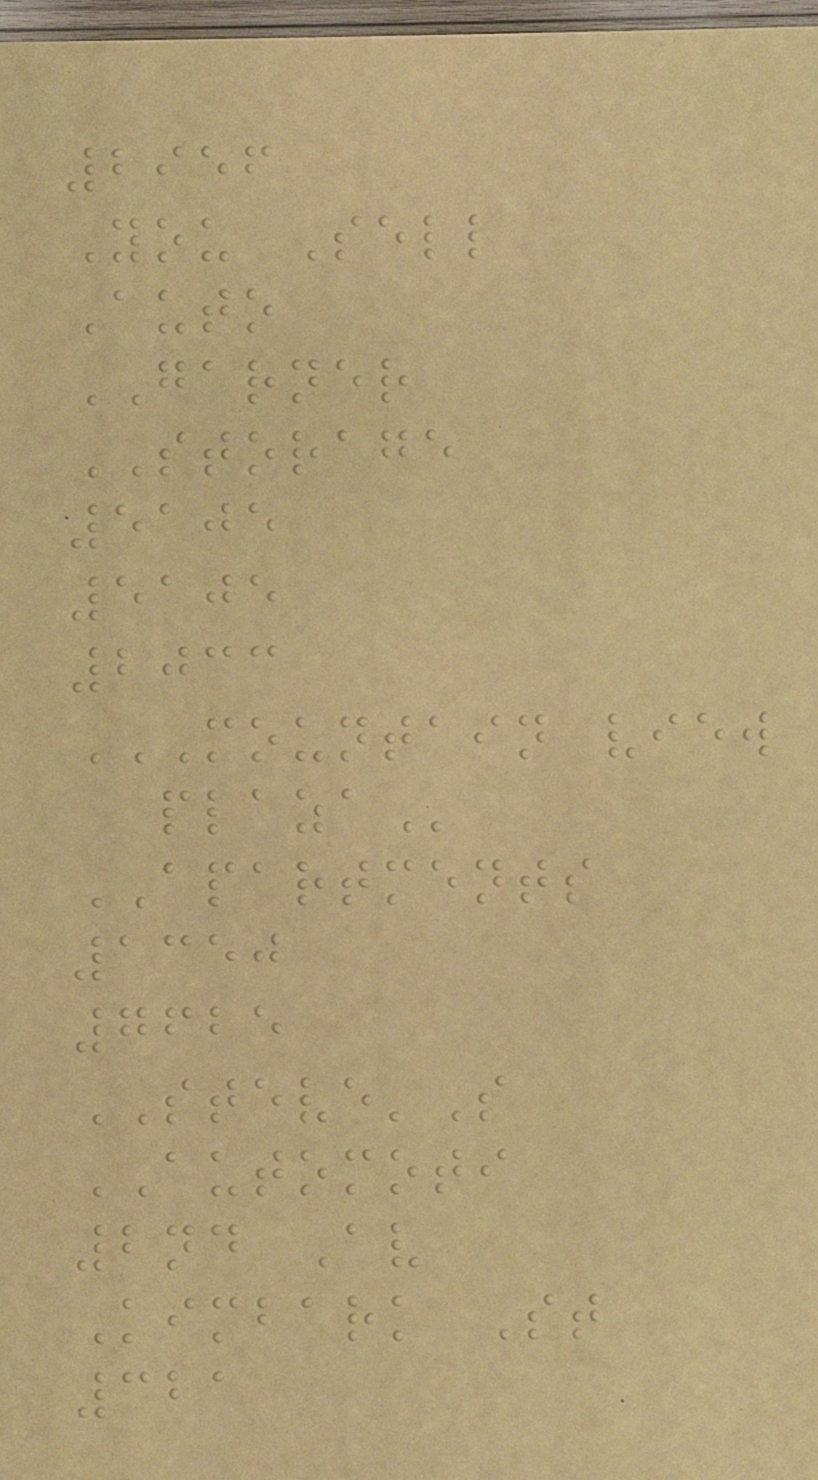2956
You Sell
Auto
GARNER
STORAGE
5105
5105
2033
MOUNTAIN VIEW
PLAZA
APARTMENTS
1350
7625
STEVE'S
AUTOMOTI
2nd Av
Kimbark St
321
